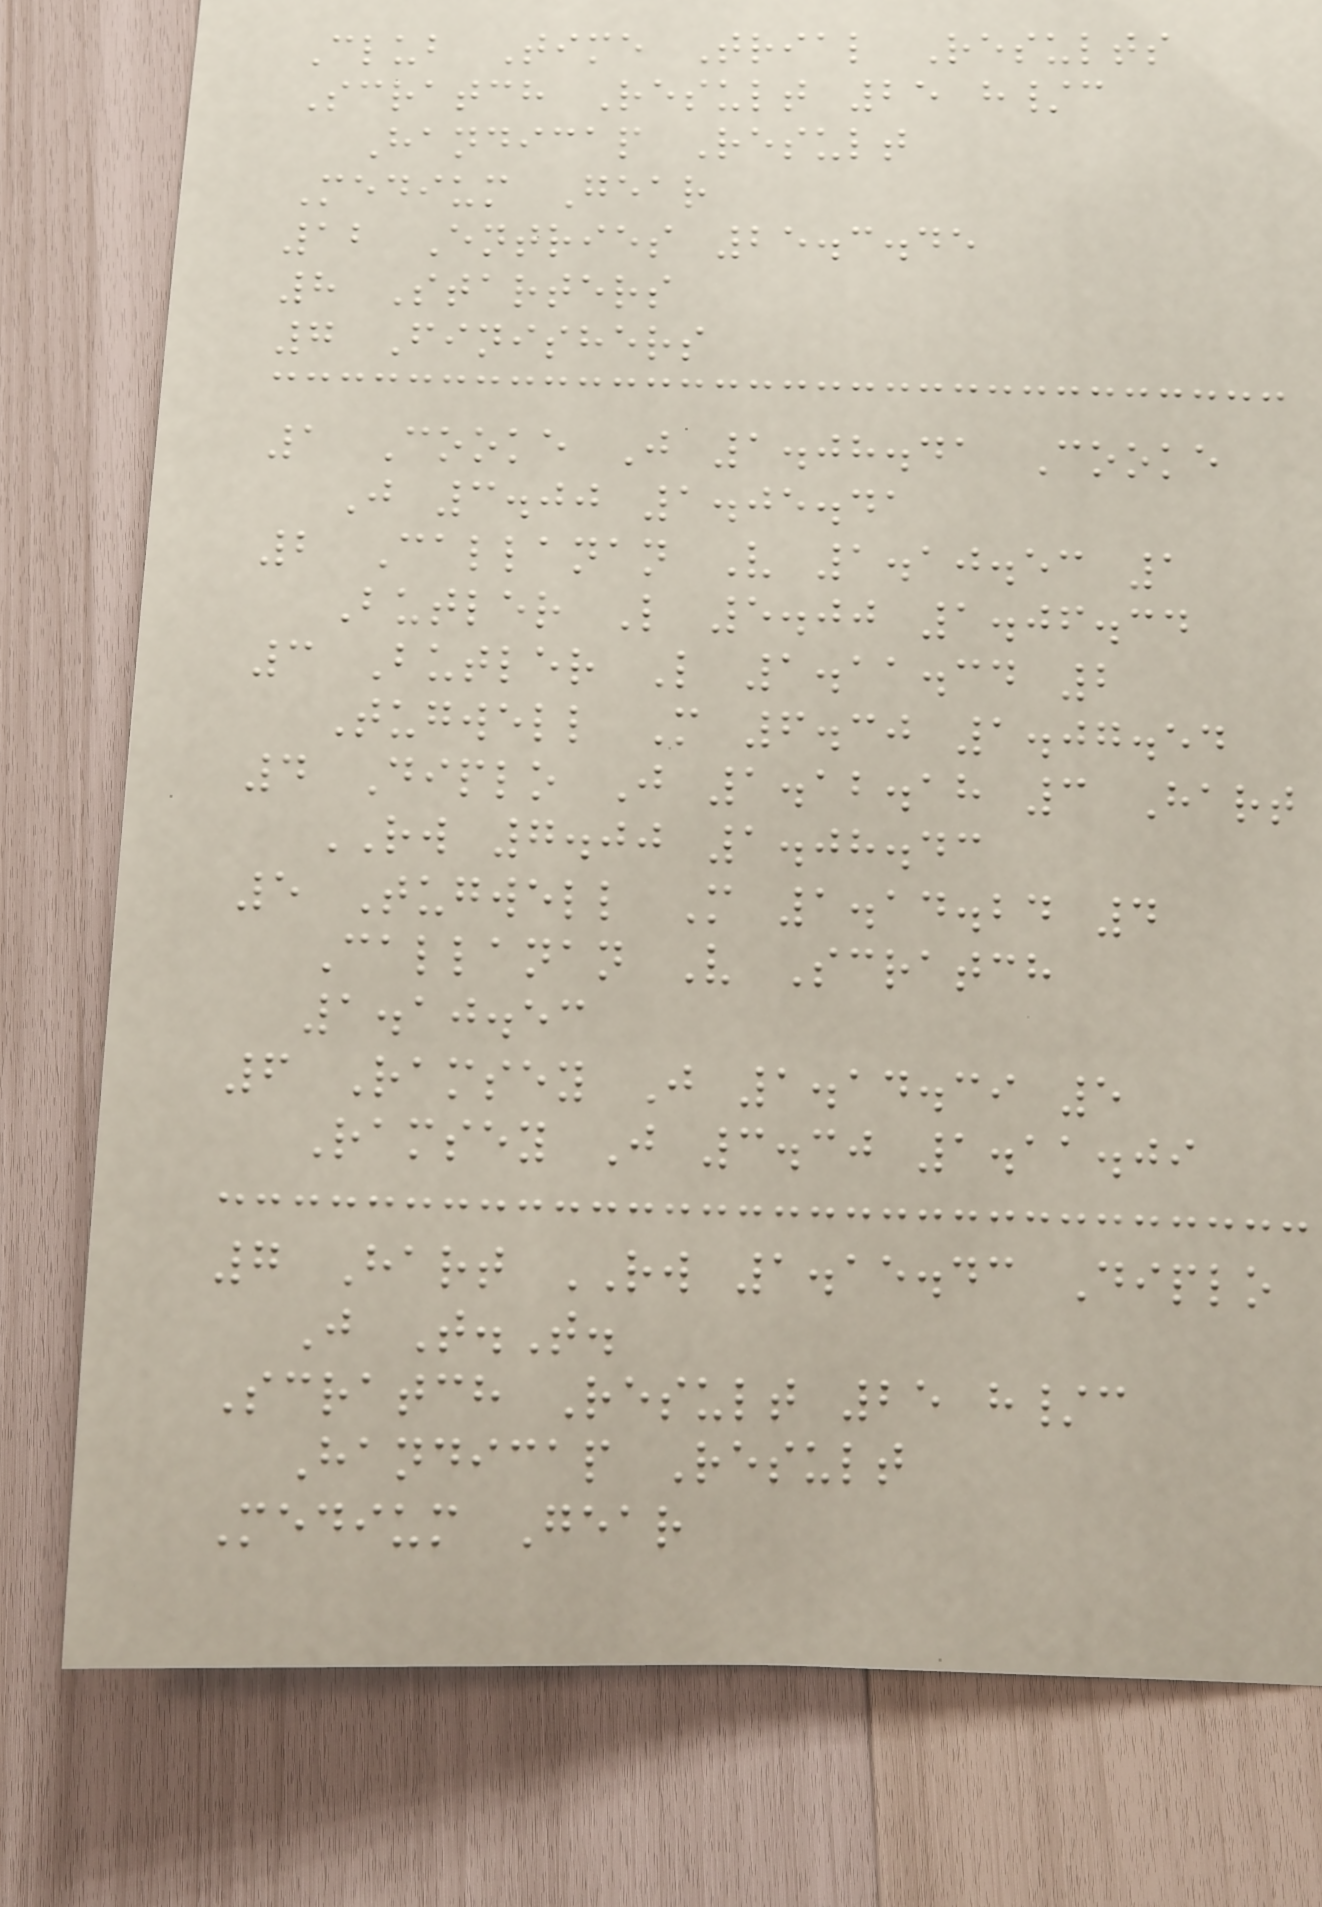Club Time Trial Results
Scratch Result 25 h/c
Handicap Result
Medium Gear
12 Entries 25.3.45
8 Starters
7 Finishers
1 Cooke J 1.08.41 Cooke
J 3.00 1.05.41
2 Callanan V 1.10.53 1
Butler L 5.00 1.06.34
3 Butler L 1.11.34 2
Tugwell M 6.30 1.07.54
4 Diplo J 1.12.18 3 Hart
RW 7.00 1.08.43
5 Tugwell M 1.14.24 4
Callanan V Scratch
1.10.53
6 Ramsey J 1.14.39 5
Ramsey J 3.30 1.11.09
7 Hart RW 1.15.43 Diplo
J T.T.
Scratch Result 25 h/c
Handicap Result
Medium Gear
